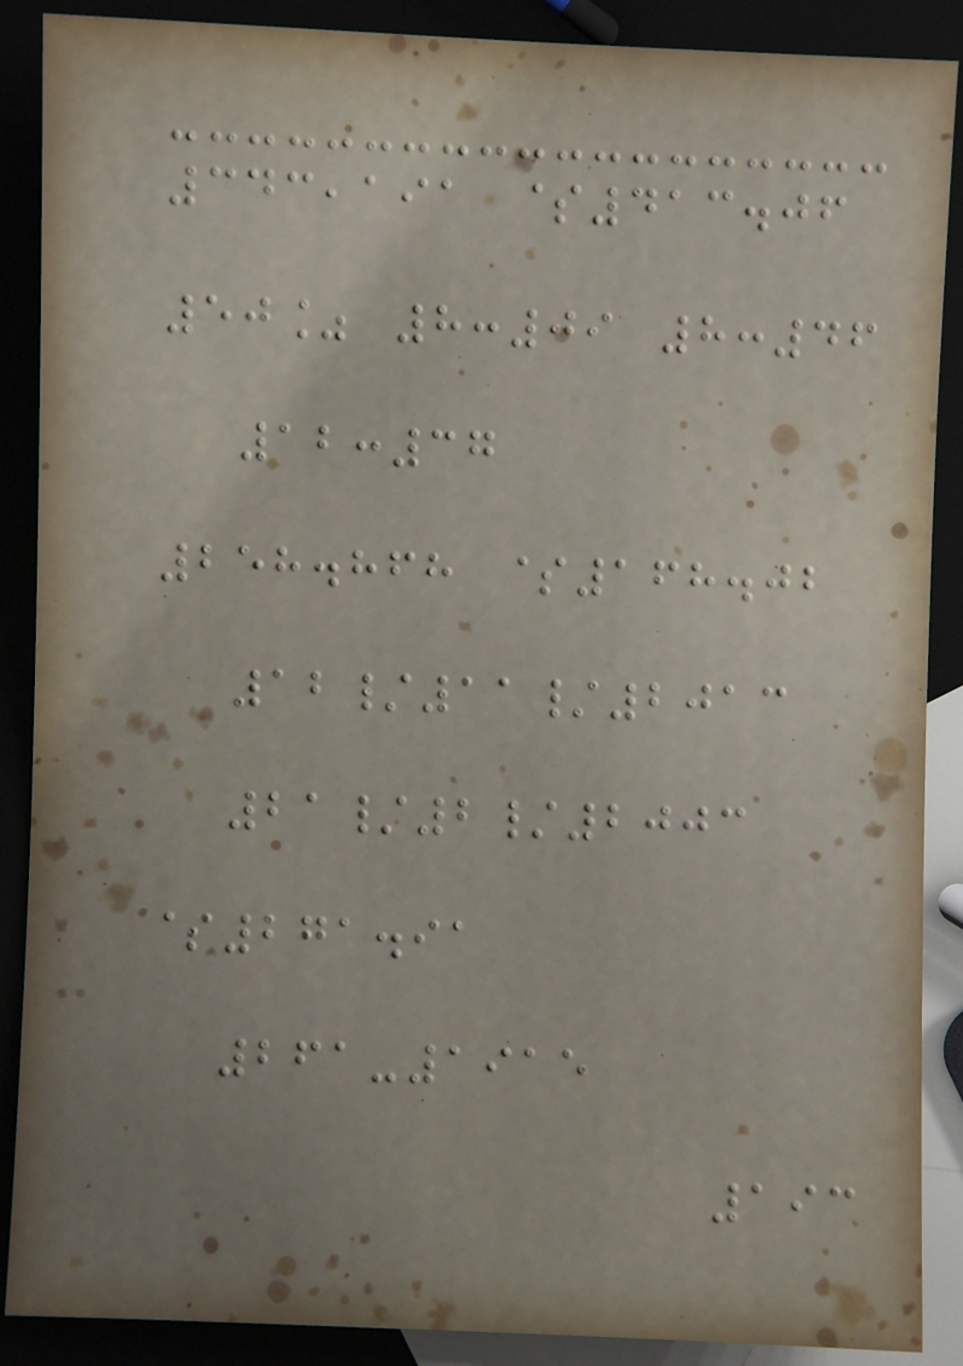343,191 $413.06
50% 8:09 8:46
12:37
258.868 $168.02
12/11/2013
21/2/2003
$271.91
261-1915
193
